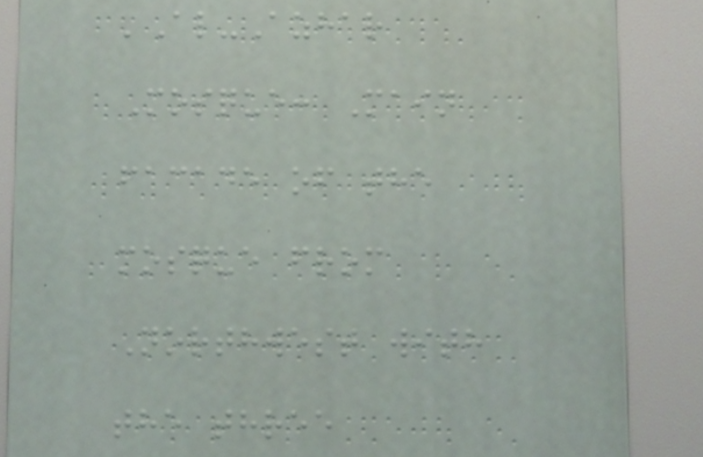'Al-Azhar
Mosque: Main
facade of the
mosque from
Northwest with
the three
